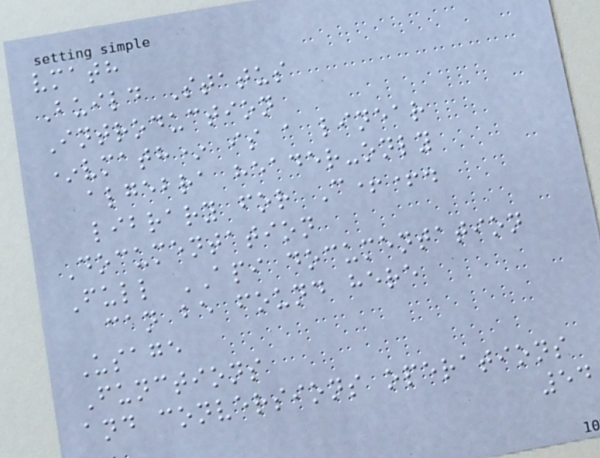vmath
Build Status
Introduction
*vmath* is a linear
algebra header-only
library for C++.
Documentation
Full API documentation
can be found here
Usage
Functions
and conversions operations
54
